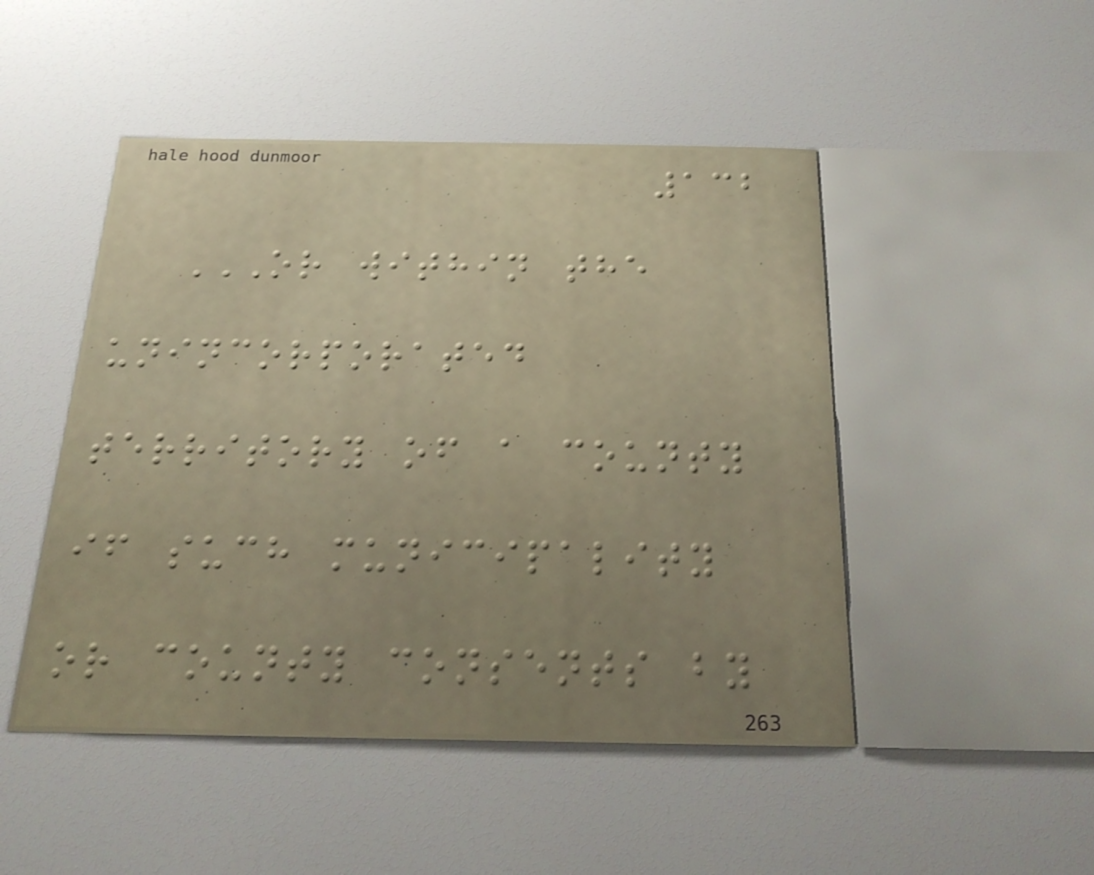132
OR WITHIN THE
UNINCORPORATED
TERRITORY OF A COUNTY
IF SUCH MUNICIPALITY
OR COUNTY CONSENTS BY
